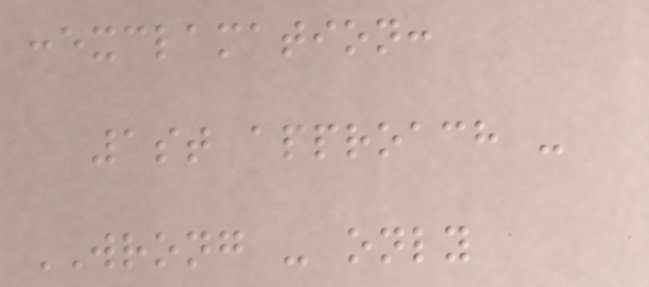:exclamation:
1st approach -
WRONG - only
